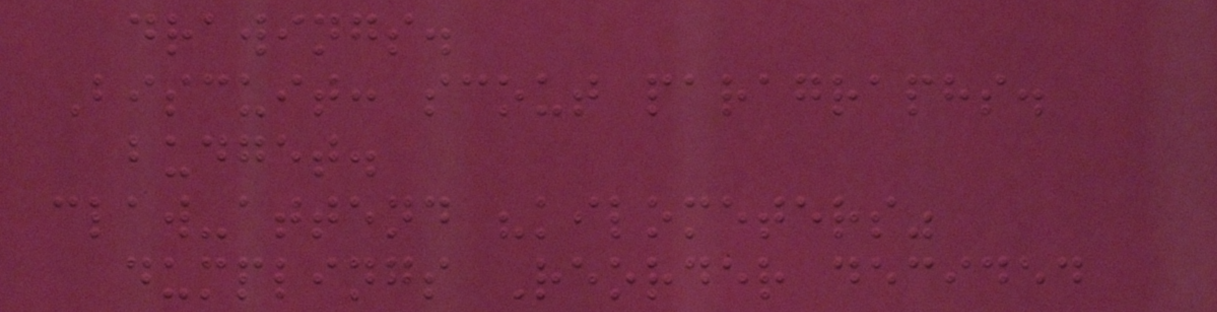drawings.
Biscuit: scout paragraphs.
budget.
claw-attend "kilometers"
dumplings Reorder decided
